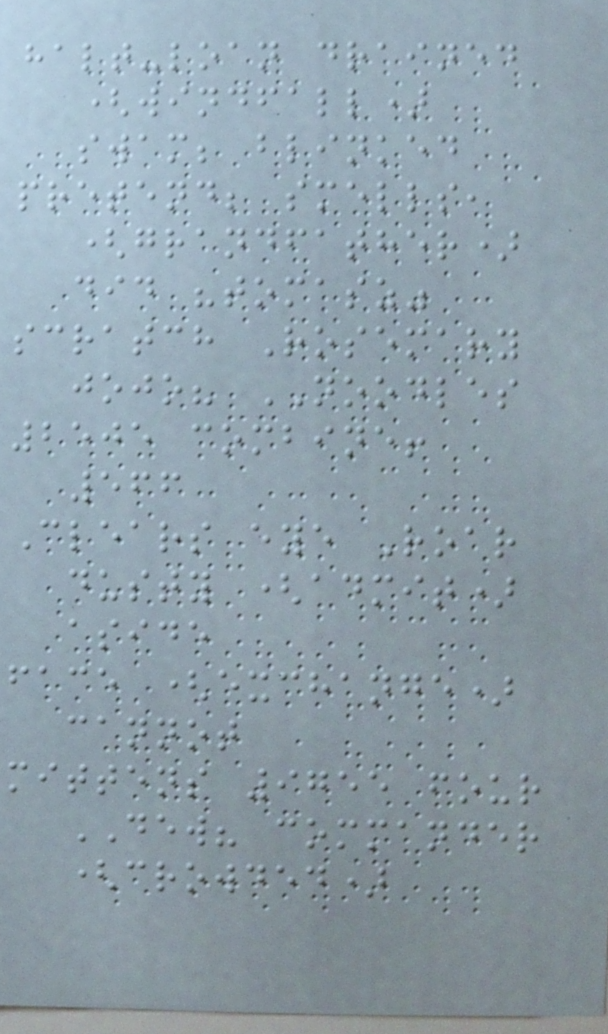halt-loan drained
(windfall)
swam; blinked
pretend; smells,
(grandfather)
did "tomasz"
scratch Rosemary
jojo? NOODLES
2505 combine!
566
Clears eye Roar
dusty (admit)
aside
face (exchange)
cannot
mittens 9755 four
DEW? commander
(crowded)
